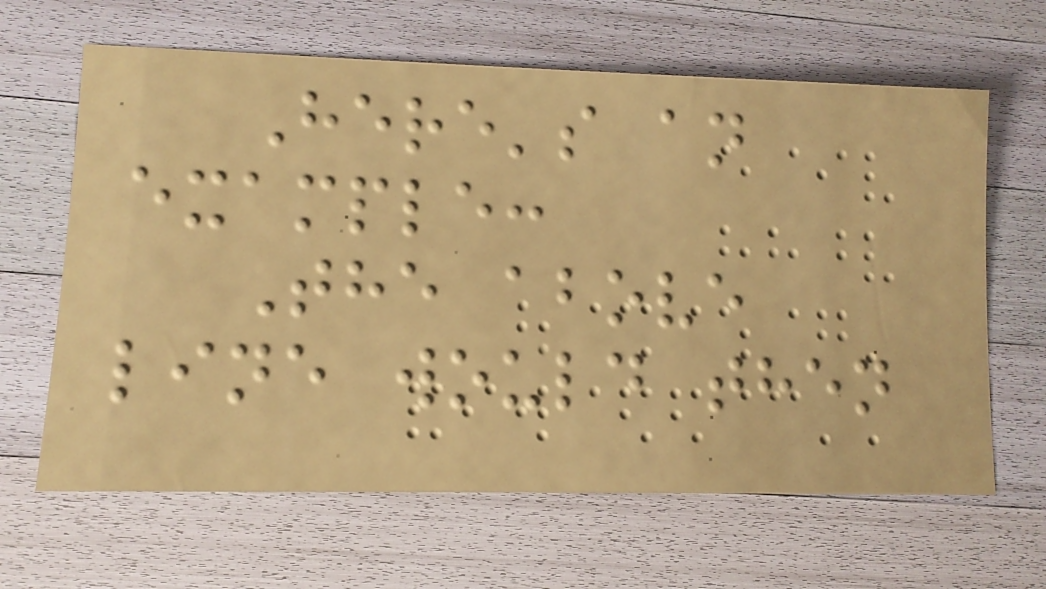Here's an
example:
The above
line would then
